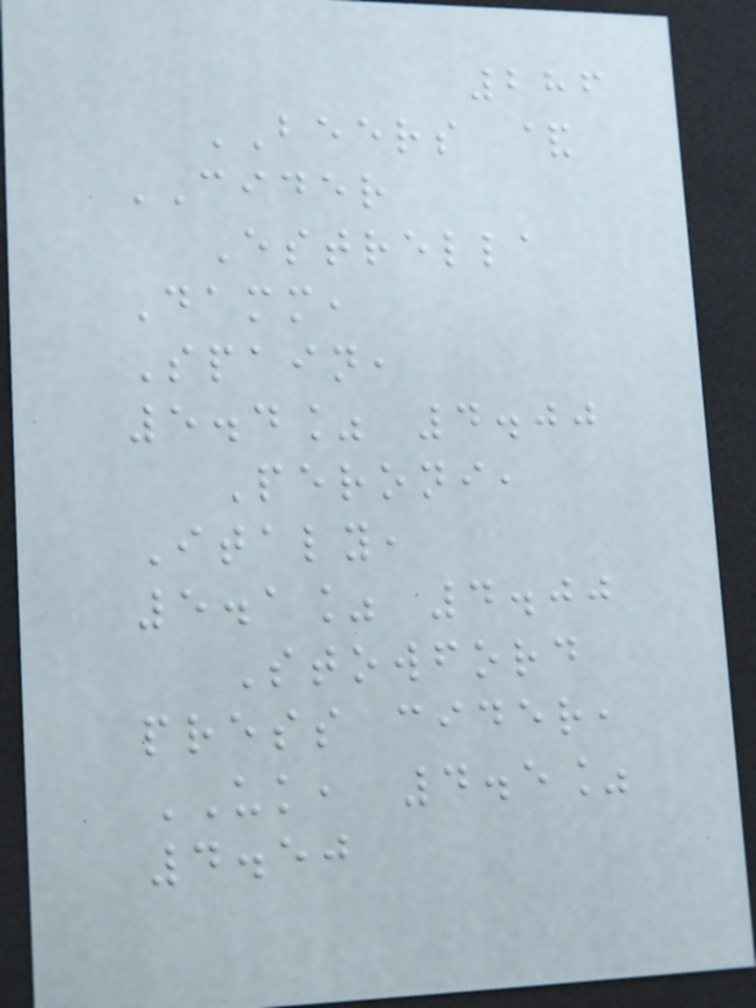286
BEERS &
CIDER
Estrella
Damm,
Spain,
5.4% 4.00
Peroni,
Italy,
5.1% 4.00
Stowford
press cider,
UK, 4.5%
4.50
